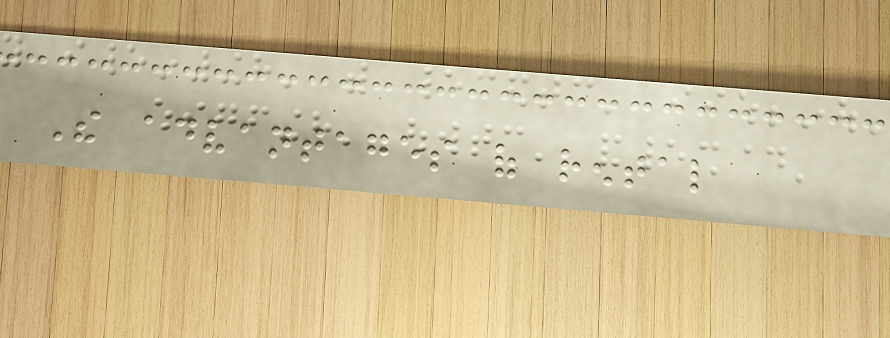The advantages of rental
